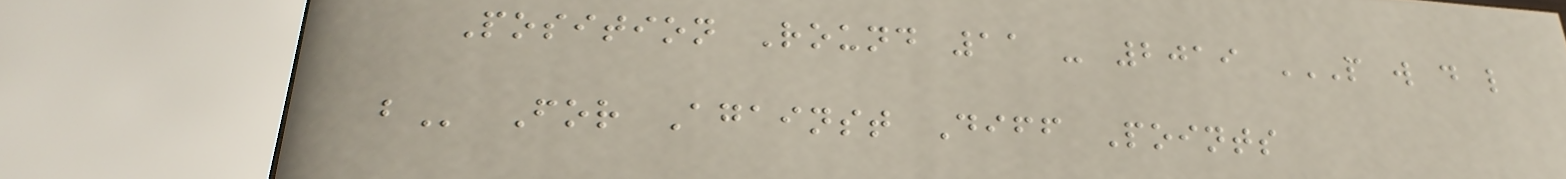Position Round 11 - 2019 P W D L
B For Against Diff Points
